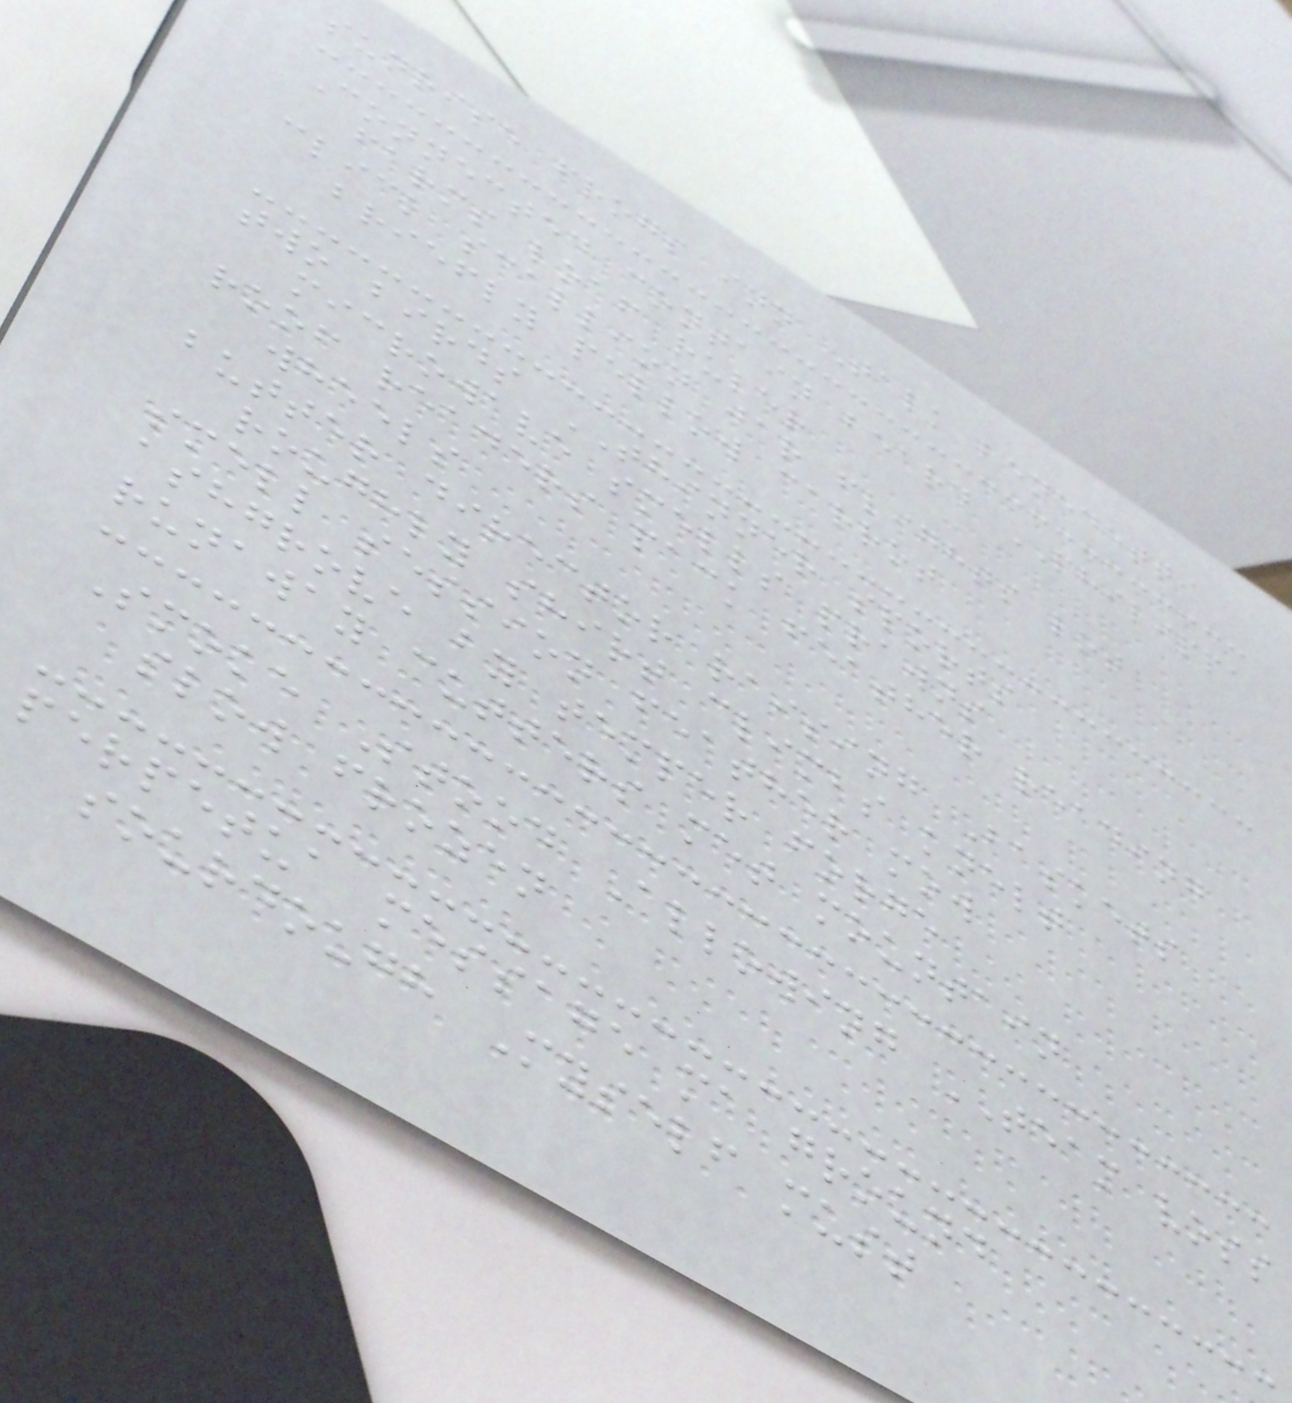sunrise frogs inn Talk benedetti
Connected contain beard PHILIPPA
farms loaf ruler
click scallion jar flights lot
briefly pellow carrot
two birds THINNER sports
microwave smells prawns
roof readers pack feather reading
wheels
butter director raising Baskets
roughly shirt climbs knelt
smell session feather mow
ashgrove by temper forge
runaway cutters met mountain
Smoke Stood Allowing TEAM voss
slow frozen
perpetua message ma ground
sourdough Myself must
